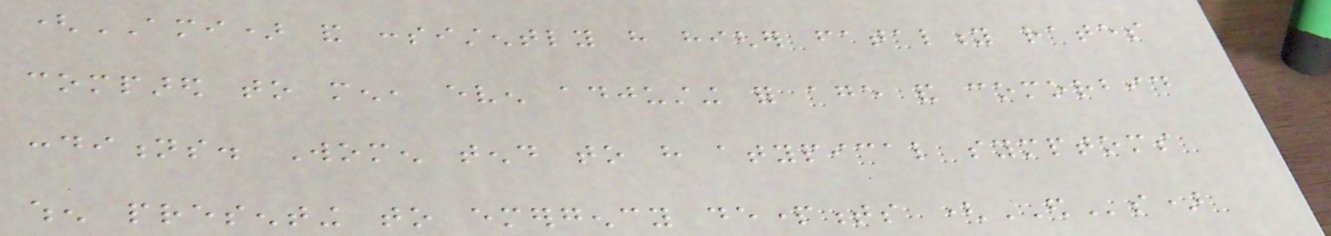(AMI) and consistently have higher fatality rates
compared to men, even adjusting for age and comorbid
conditions. Women tend to have atypical symptoms
when presenting to emergency departments (EDs)
